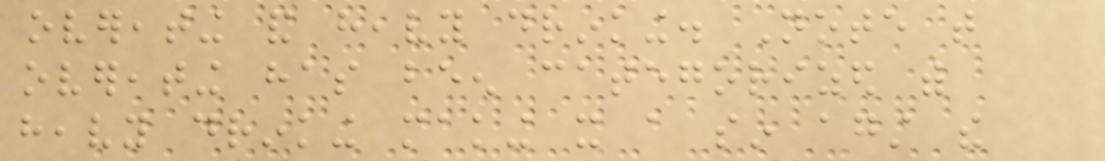overeating and heavy drinking. Note that
overeating has been categorized with
heavy drinking making it a sin against the
